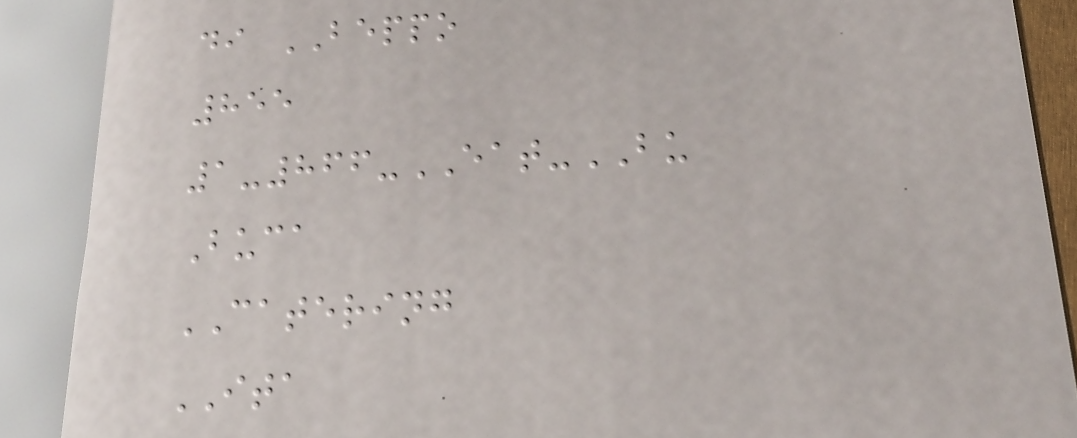di BEPPO
855
1-866-EAT-BU
Buca
CATERING
ITA
